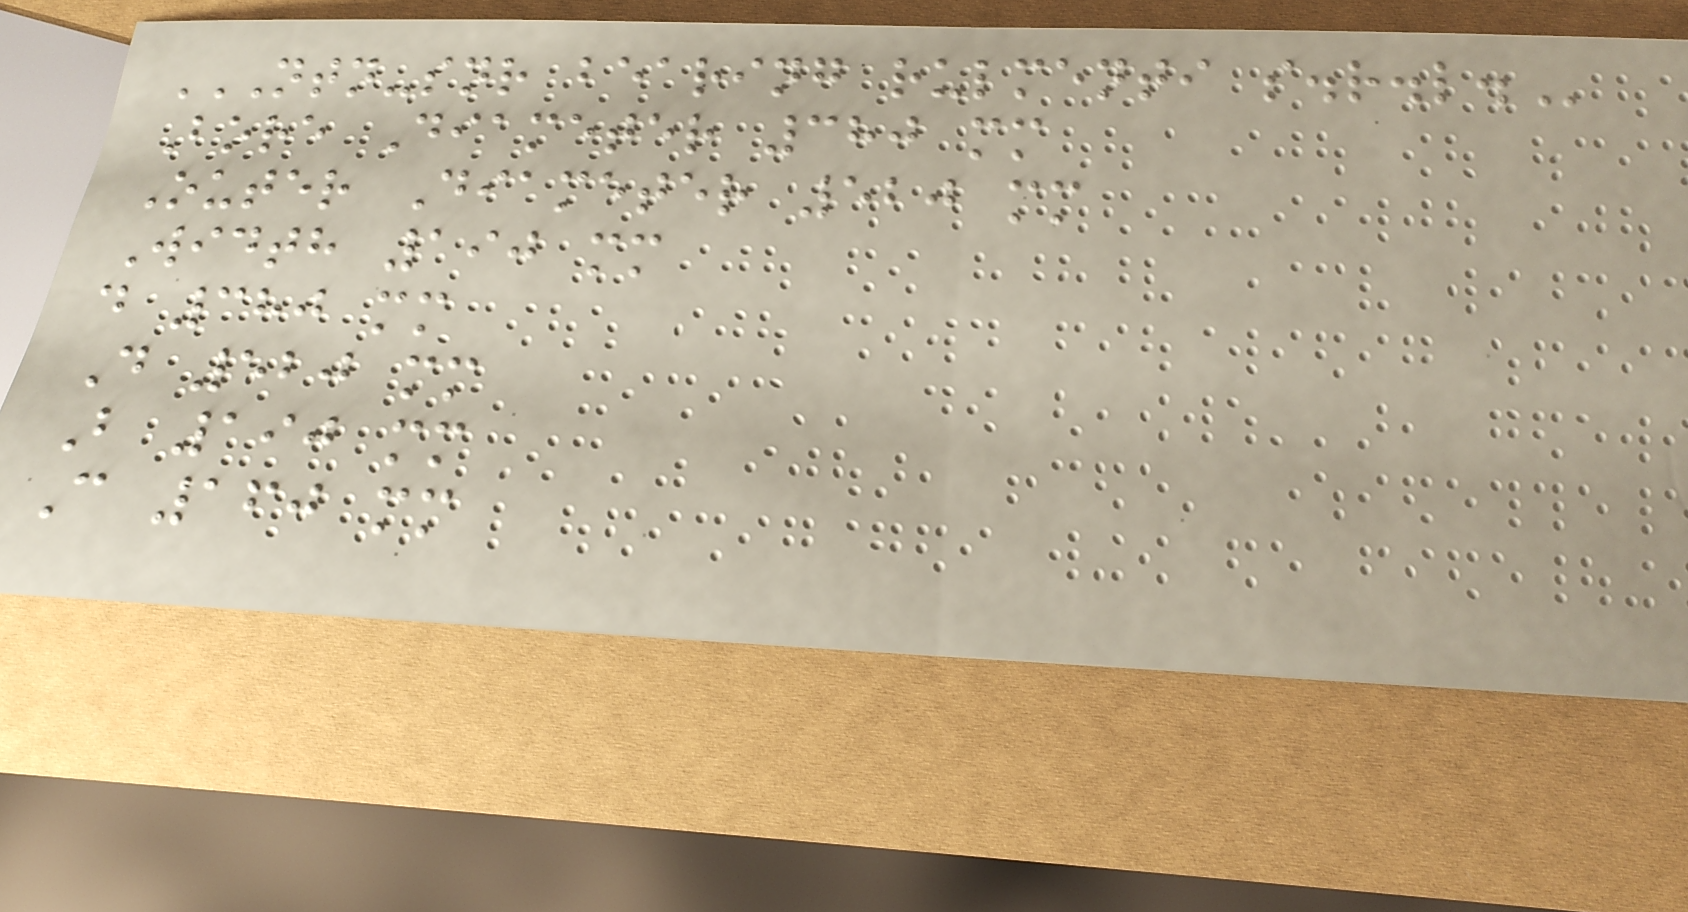NTN-SNR BEARING RULMENTI S.R.L.
Bore Diameter 380 mm
Outer Diameter 520 mm
Width 190 mm
d 380 mm
D 520 mm
B 190 mm
C 160 mm
